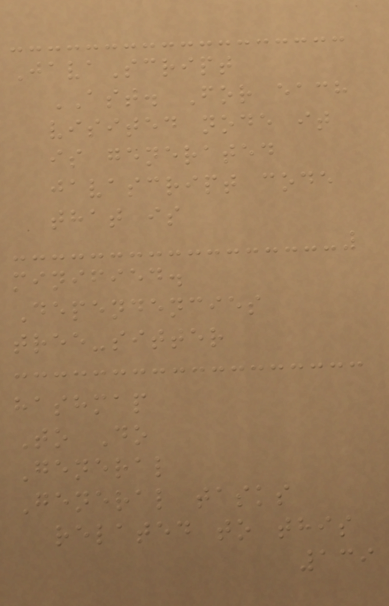JavaScript
AST. For each
visited node it
is generated
javascript code
that is
minified.
Dependencies
tree-sitter
hashmap
To Do
General
General tasks
related to this
139
